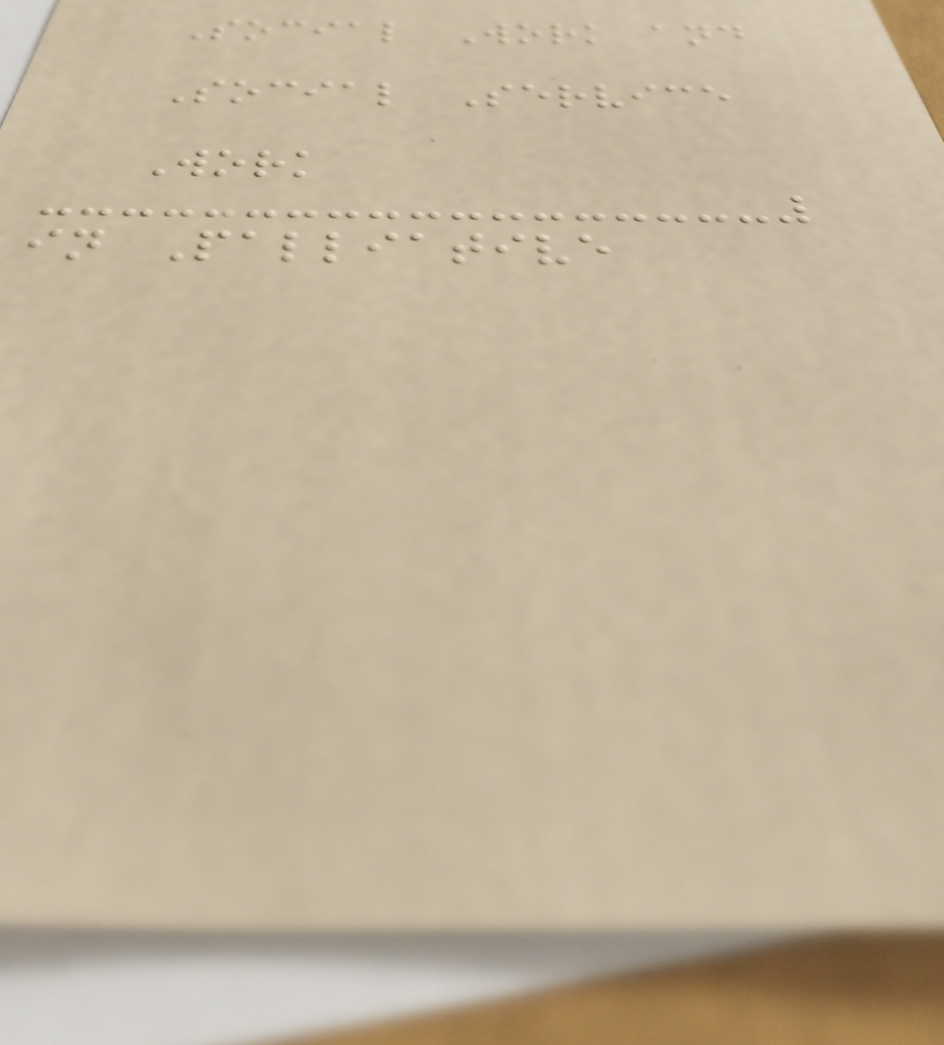Social Work and
Social Service
Work
in Palliative
